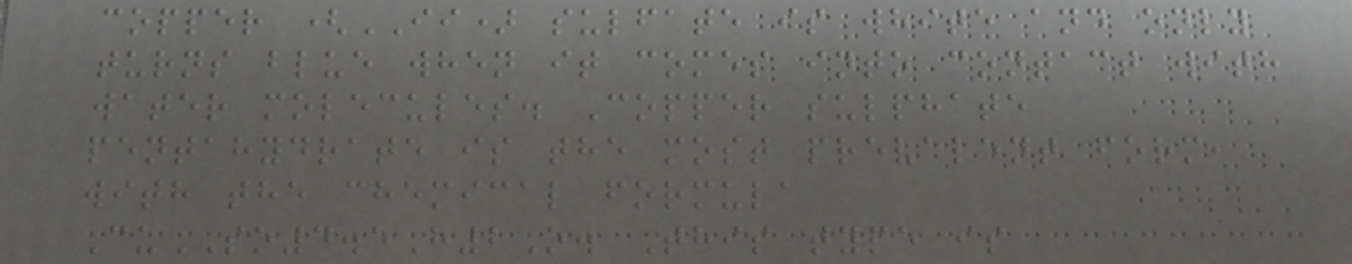copper (II) sulfate is white and only
turns blue when it comes into contact with
water molecules. Copper sulphate
pentahydrate is the most prevalent form,
with the chemical formula
CuSO4.5H2O. This type is
